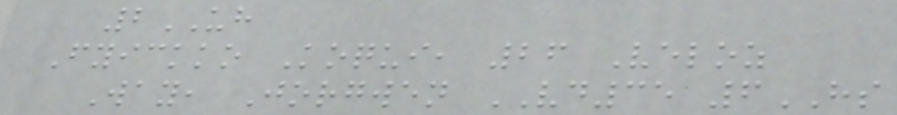2UH
Fyickko Koqui, 26 Veloz
Way, Jorgwen VD35 6HS
